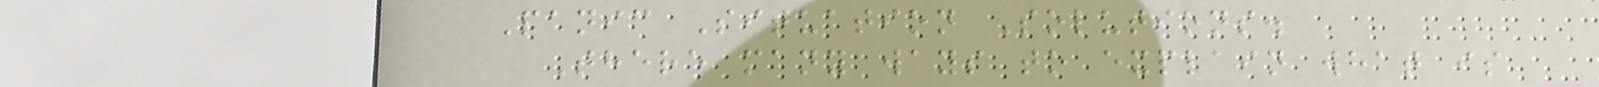Panic Situation Solutions.
There many ways to explain what is
